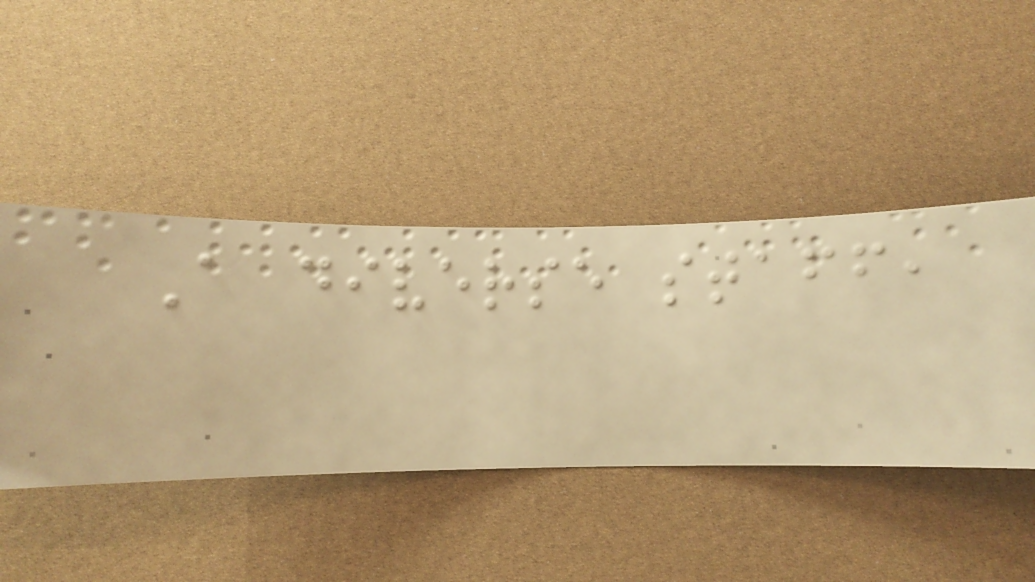A diverse staff,
